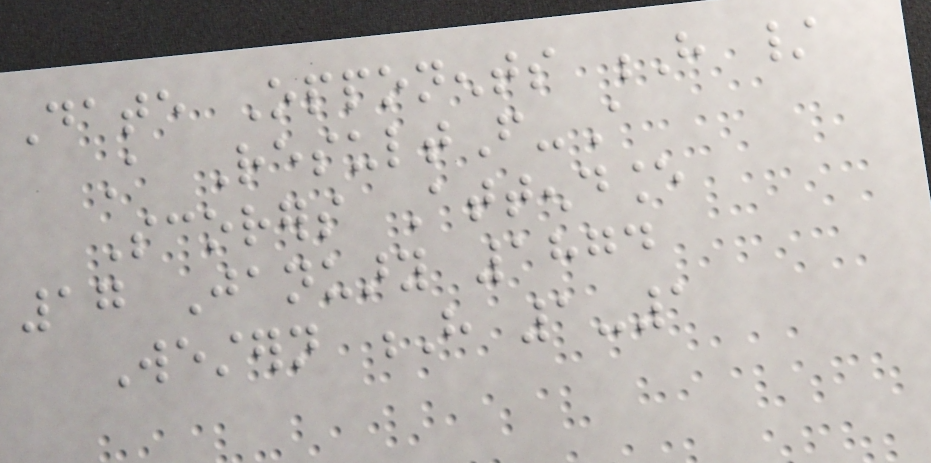Date Opponents H /
A ResultF-A
Scorers Attendance
17 January 1874
Western H 1-1
